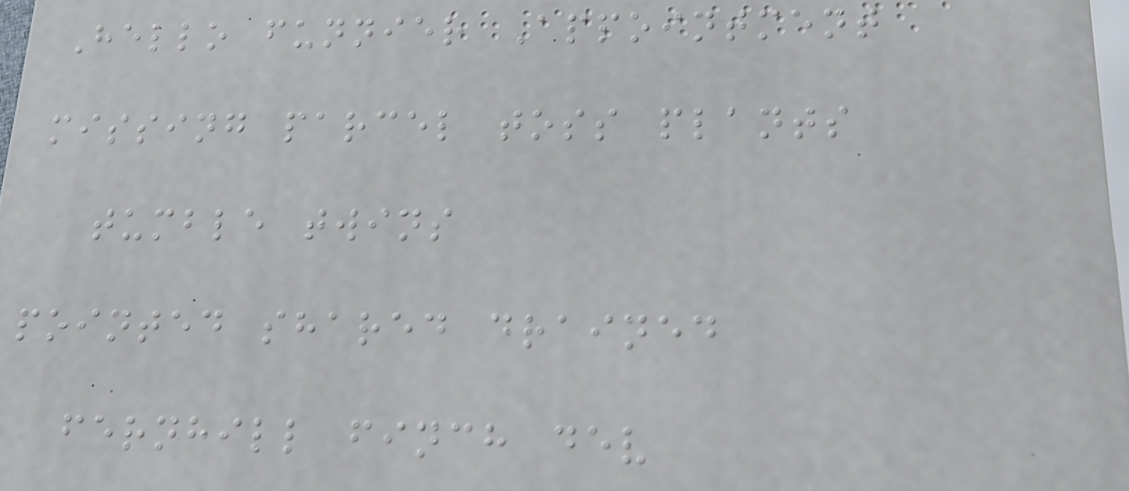Hello funnier Appointment
missing parcel toss plants
tumble twins
pointed shared drained
fernhill finch dev
